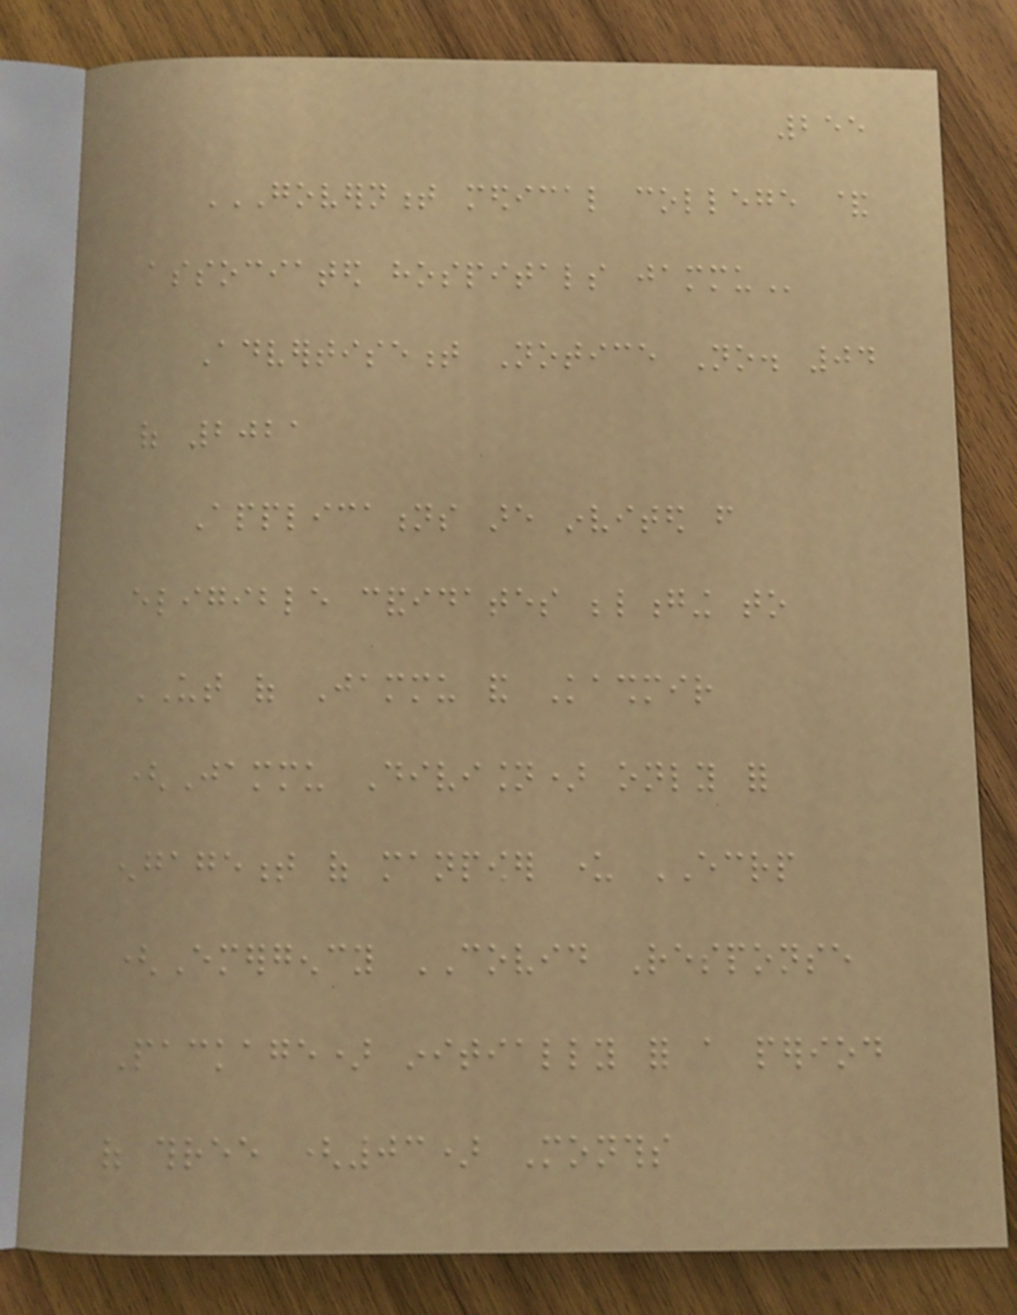255
GOVERNMENT MEDICAL COLLEGE &
ASSOCIATED HOSPITALS JAMMU
Advertisement Notice No. 04
of 2021
Applications are invited from
eligible candidates belonging to
UT of Jammu and Kashmir
(Jammu Division) only for
engagement of manpower under ECRP
(Emergency COVID Response
Package) initially for a period
of three (03) Months
